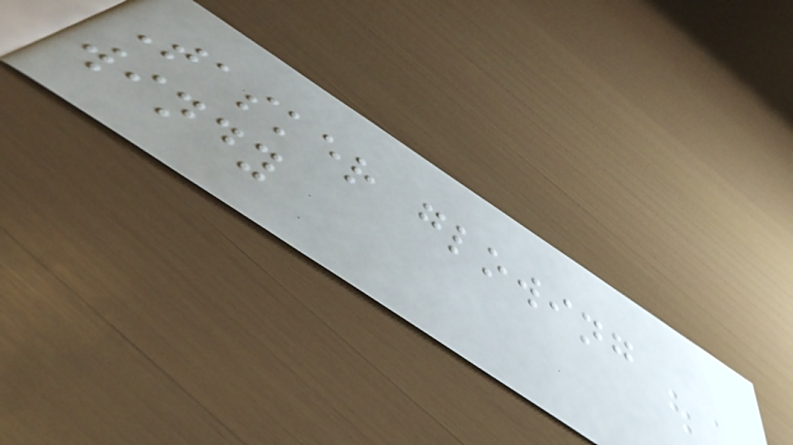Tasker glowing
windy
